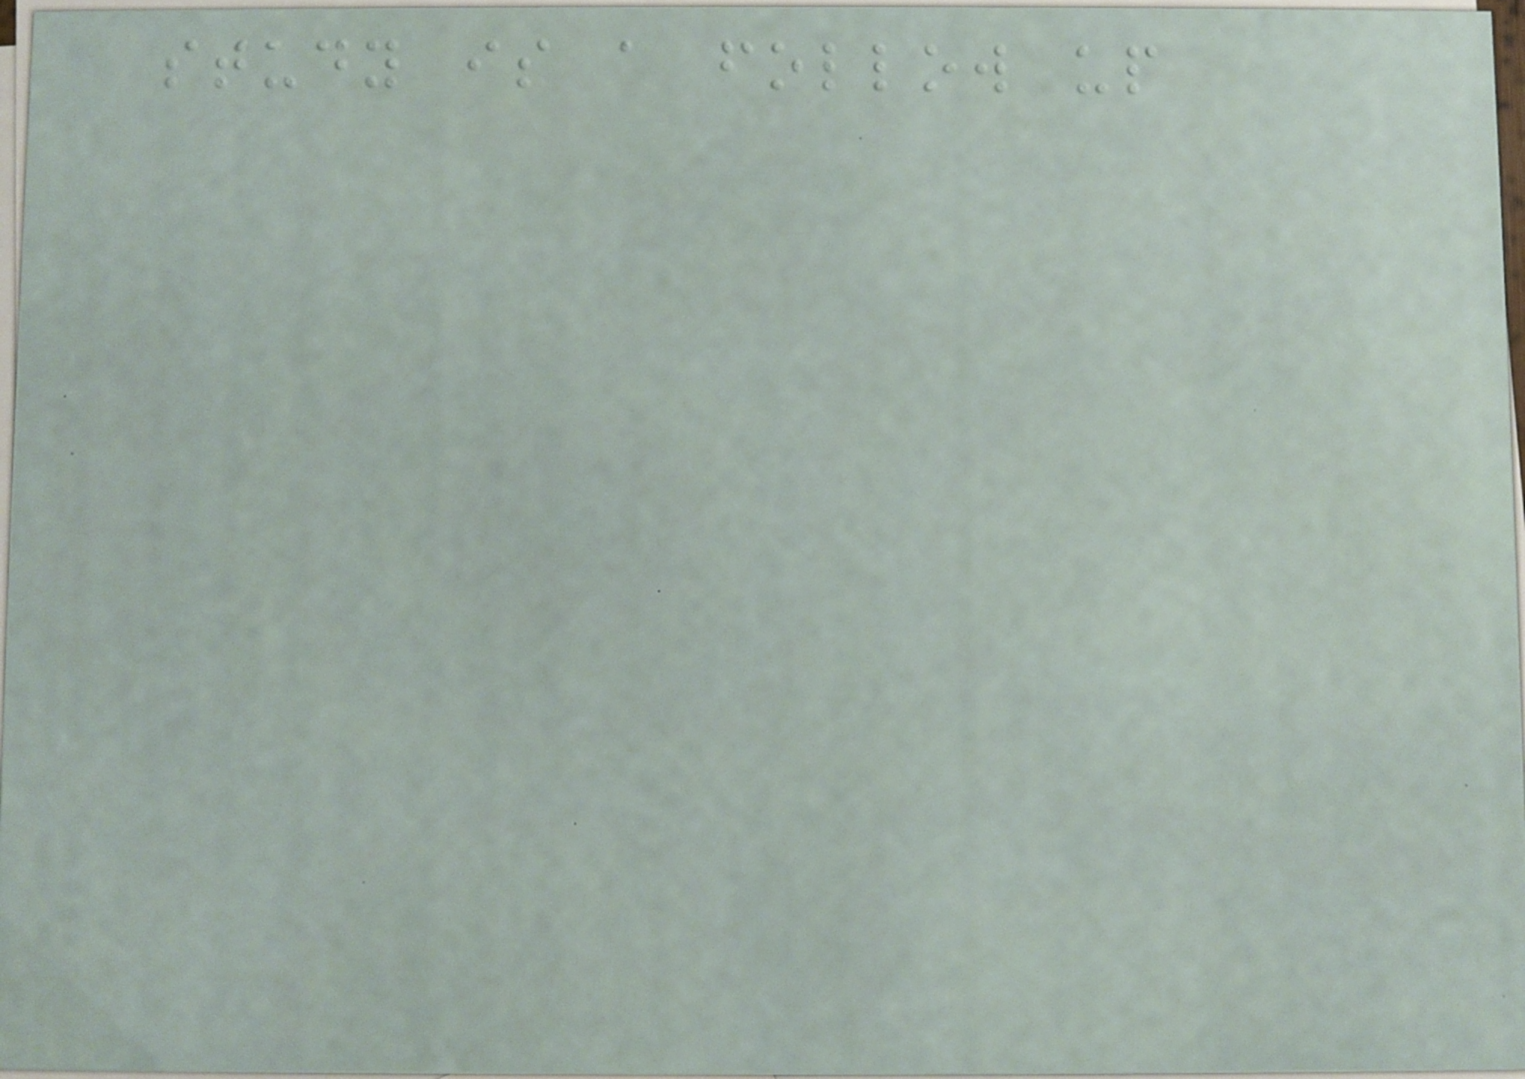study is a follow up
